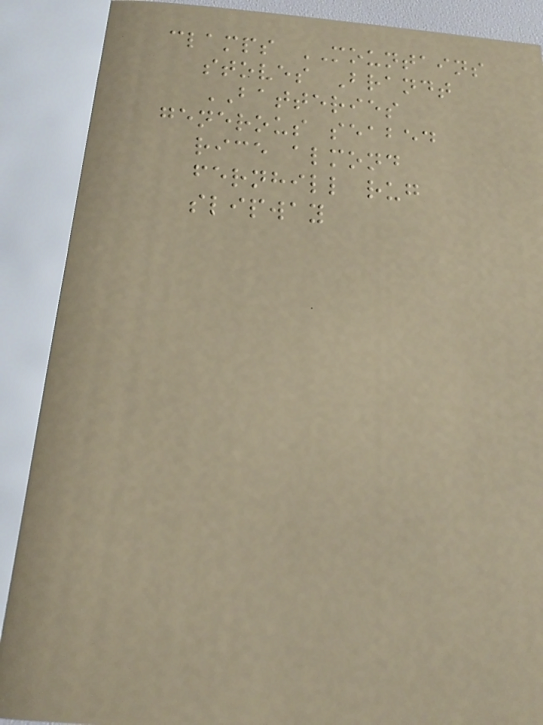clamps MOUNTAINS
stoves Brandt
BATTERIES
generous seabed
rice almond
fernhill rug
slipway
